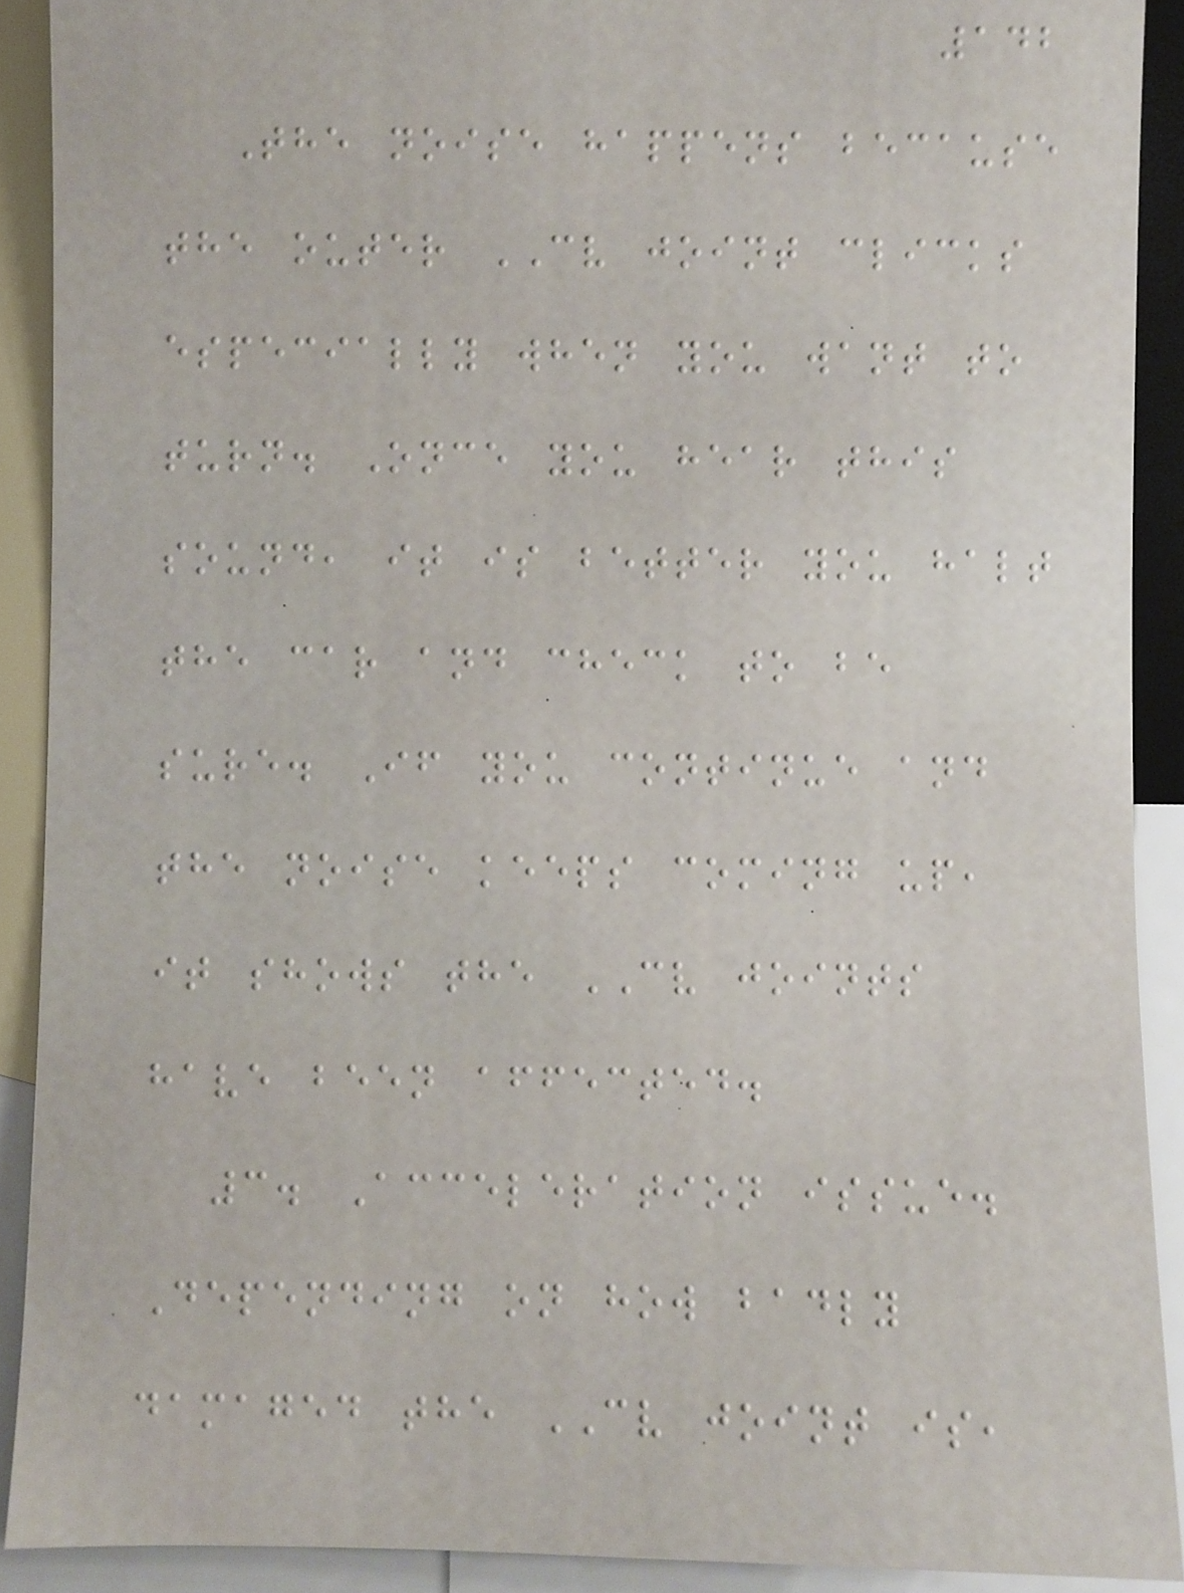142
The noise happens because
the outer CV joint clicks
especially when you want to
turn. Once you hear this
sound, it is better you halt
the car and check to be
sure. If you continue and
the noise keeps coming up,
it shows the CV joints
have been affected.
3. Acceleration issue.
Depending on how badly
damaged the CV joint is,
